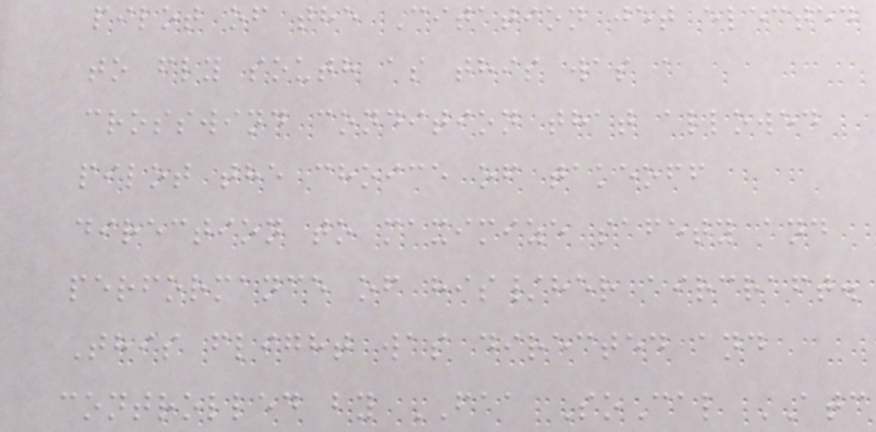pilot of the Citation jet elected
to fly south as this was a
crosswind condition that allowed
pilot the choice of takeoff
direction to maximize safety and
performance of his/her aircraft.
This flight was directed and
controlled by FAA SoCal ATC
